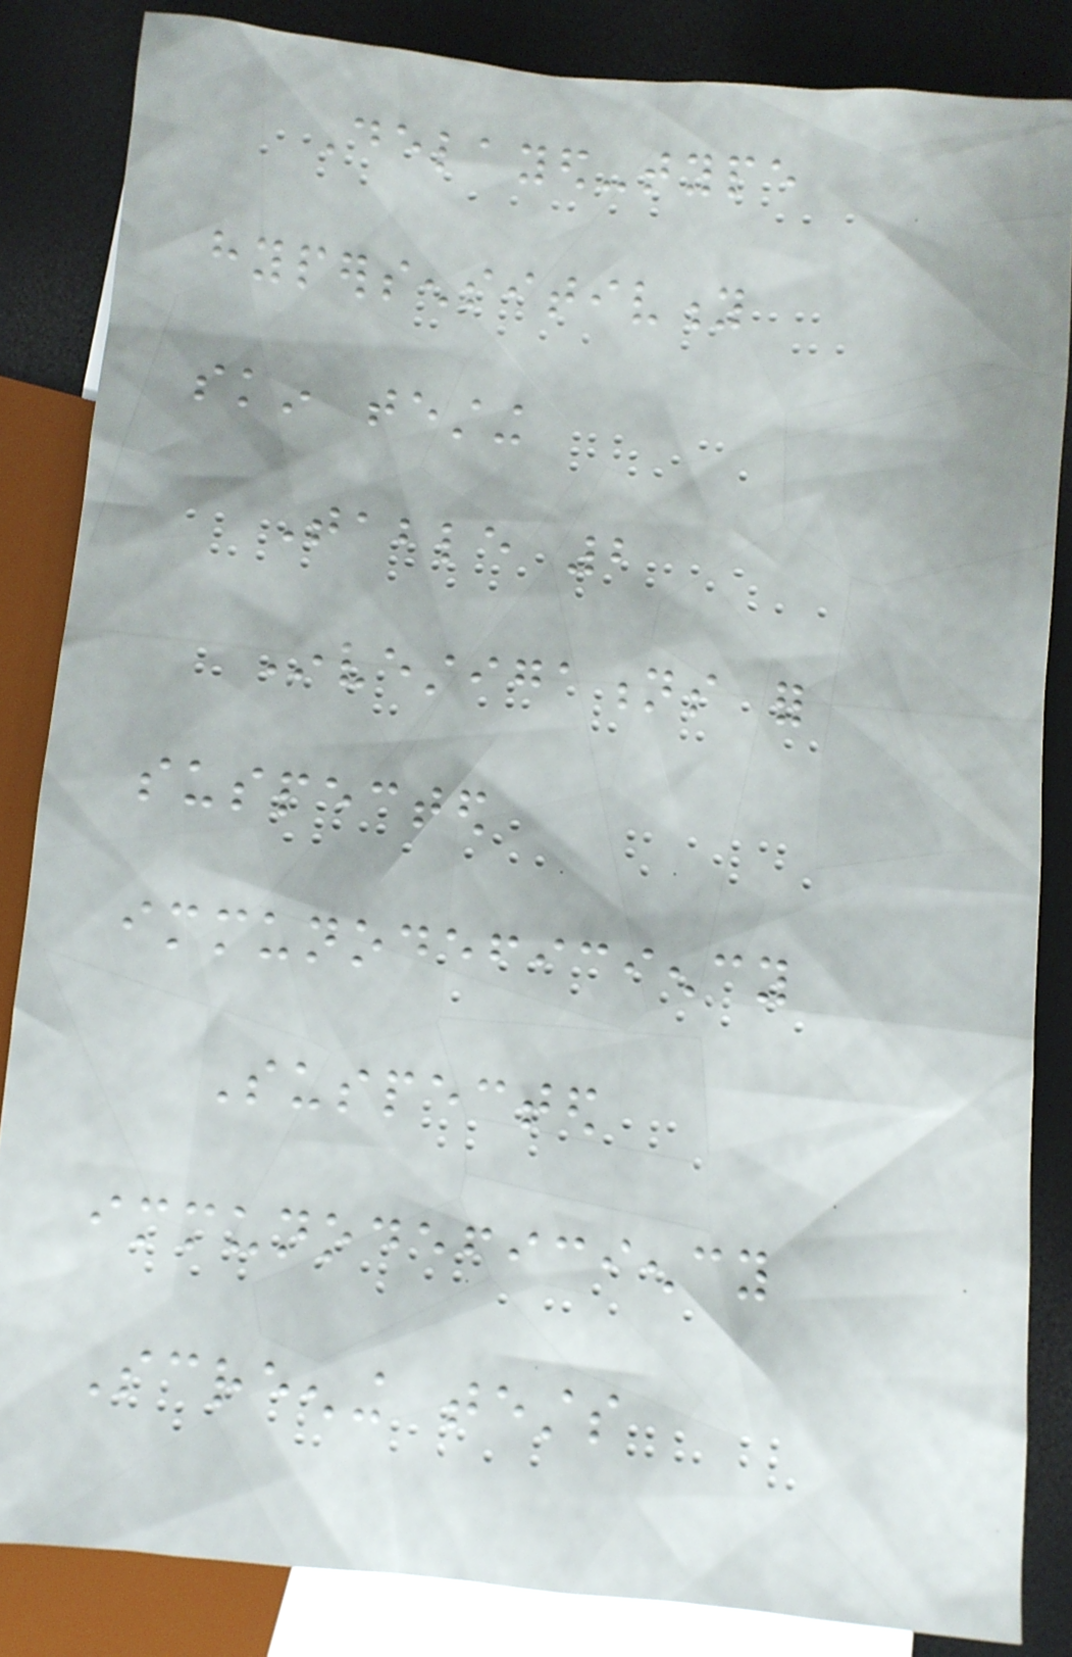Delayed-type
hypersensitivity
skin testing
Table 2
Investigations for
suspected
immunodeficiency
Suspected
immunodeficiency
Screening tests
